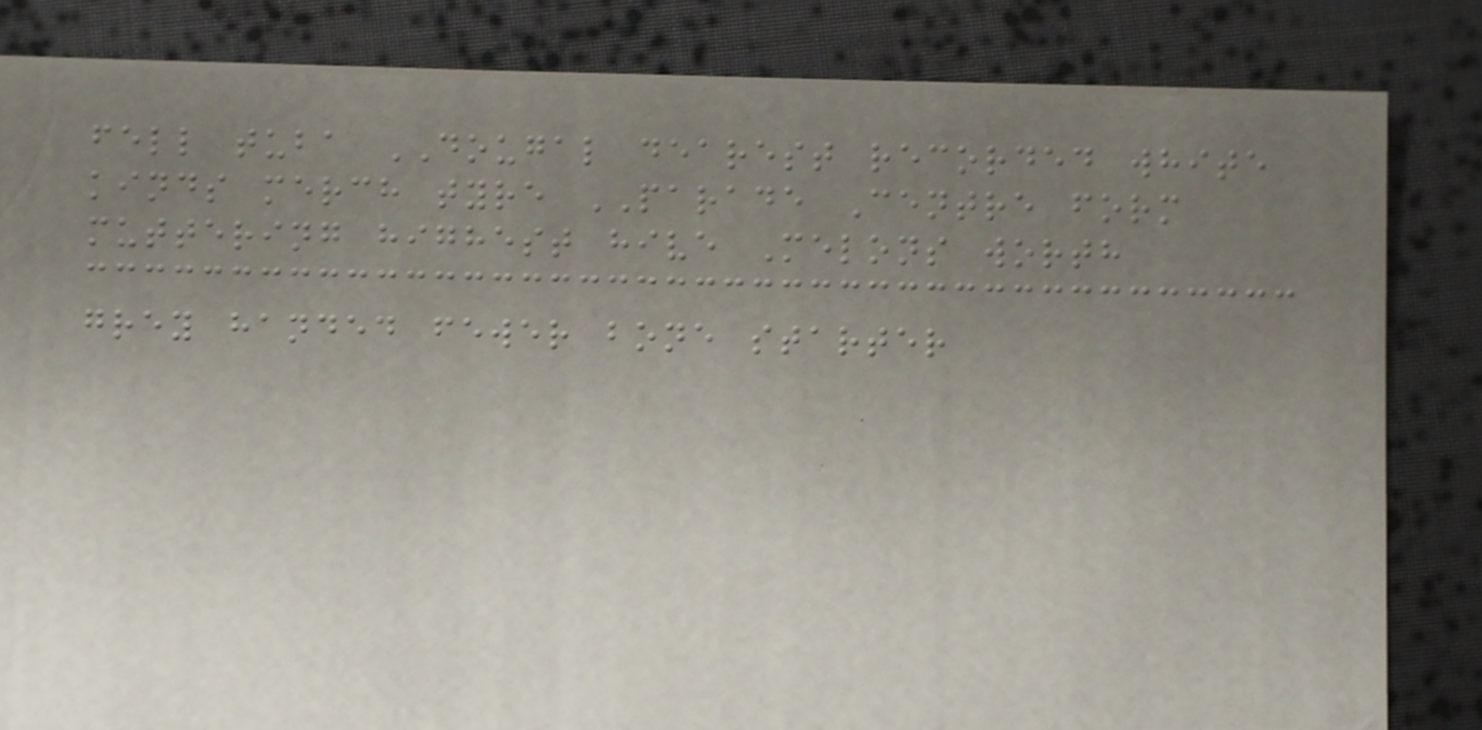fell tuba DOUGAL dearest recorded white
kinds merch tyre PARADE Centre form
muttering highest hive Melons worth
grey handed fewer bone starter
